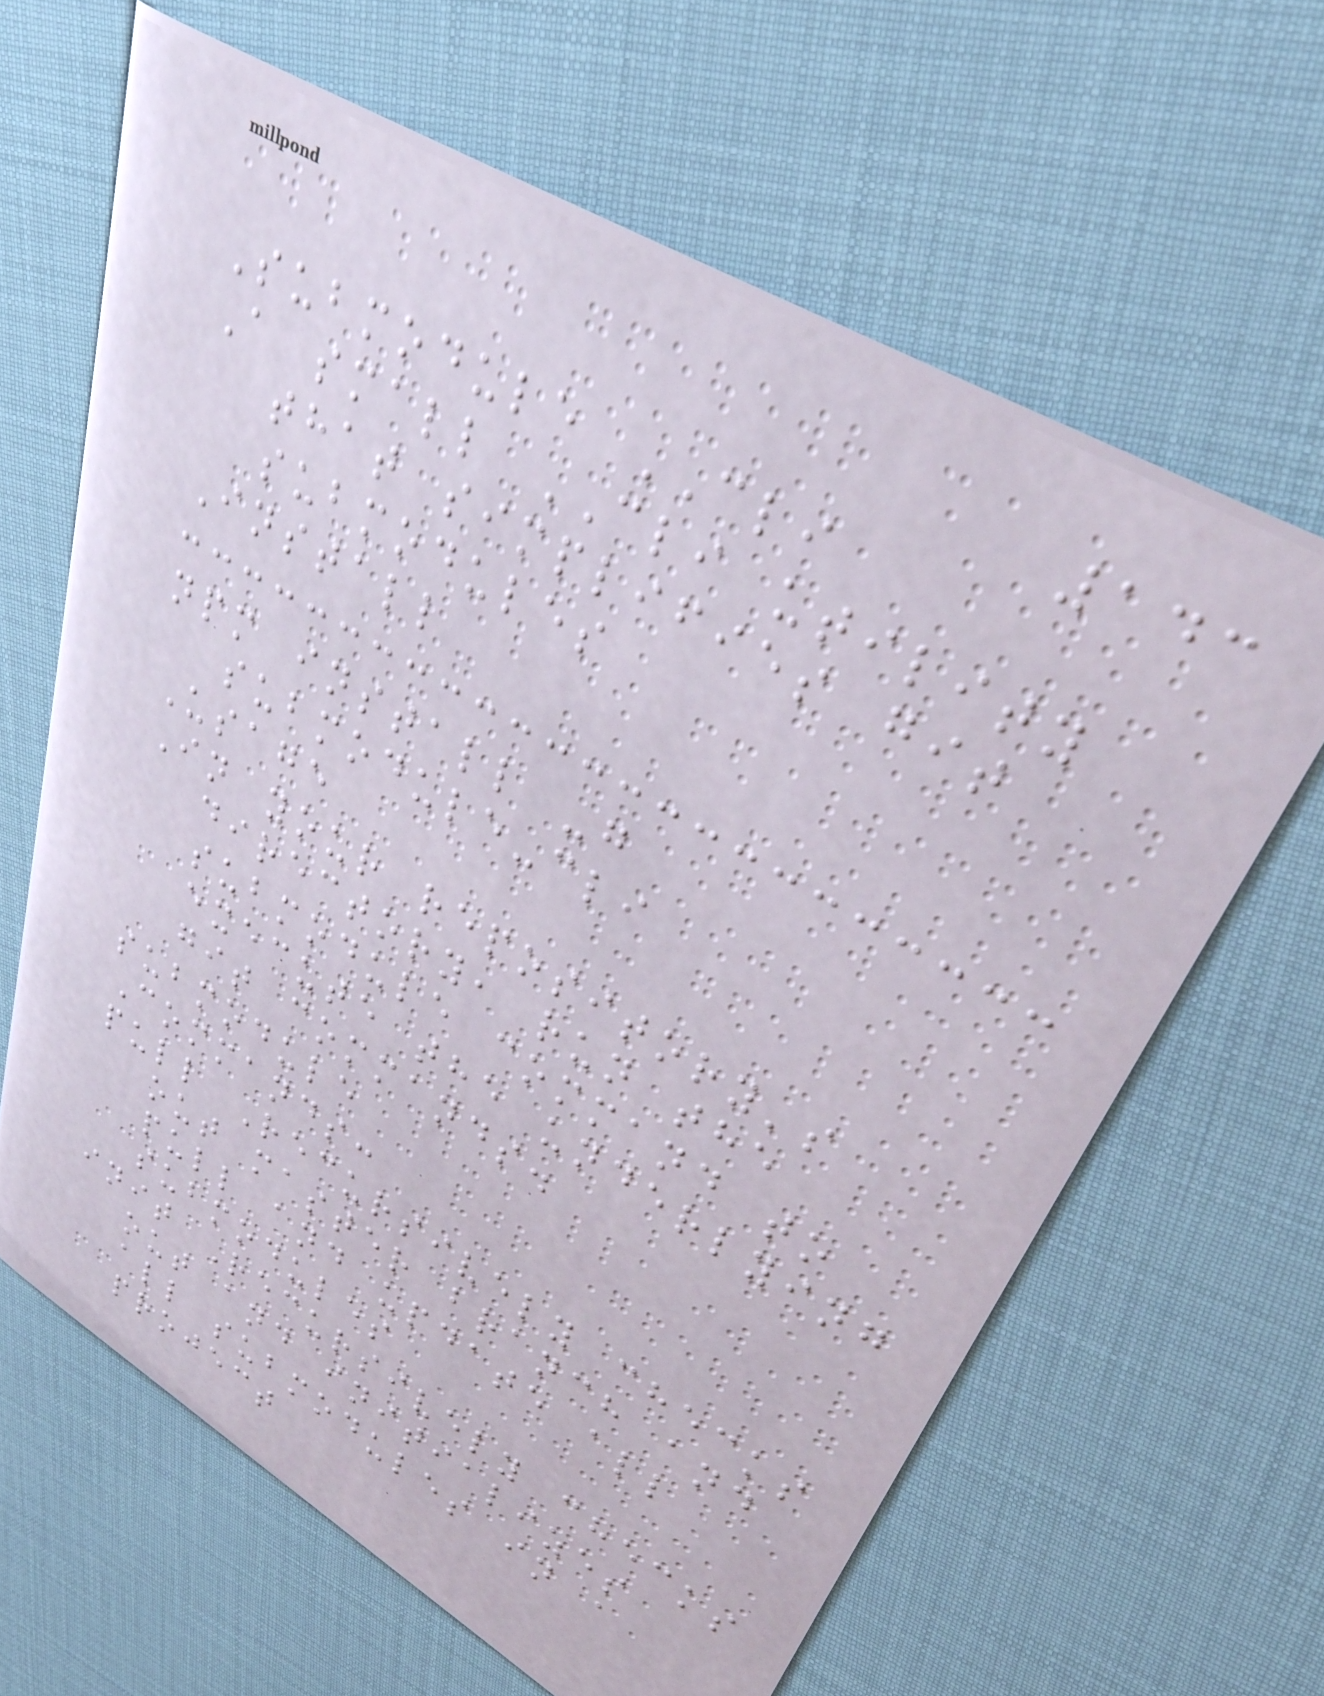143
Submodule CLI
A small CLI utility
that simplifies git
submodules
Install
npm install -g
submodule-cli
Usage
In your repository's
directory, run the
submodule command to
execute the underlying
git commands.
submodule
Commands:
pull Recursively checks
out master branch and
pull and update all
submodules
init Recursively checks
out and initializes
all submodules in a
project
